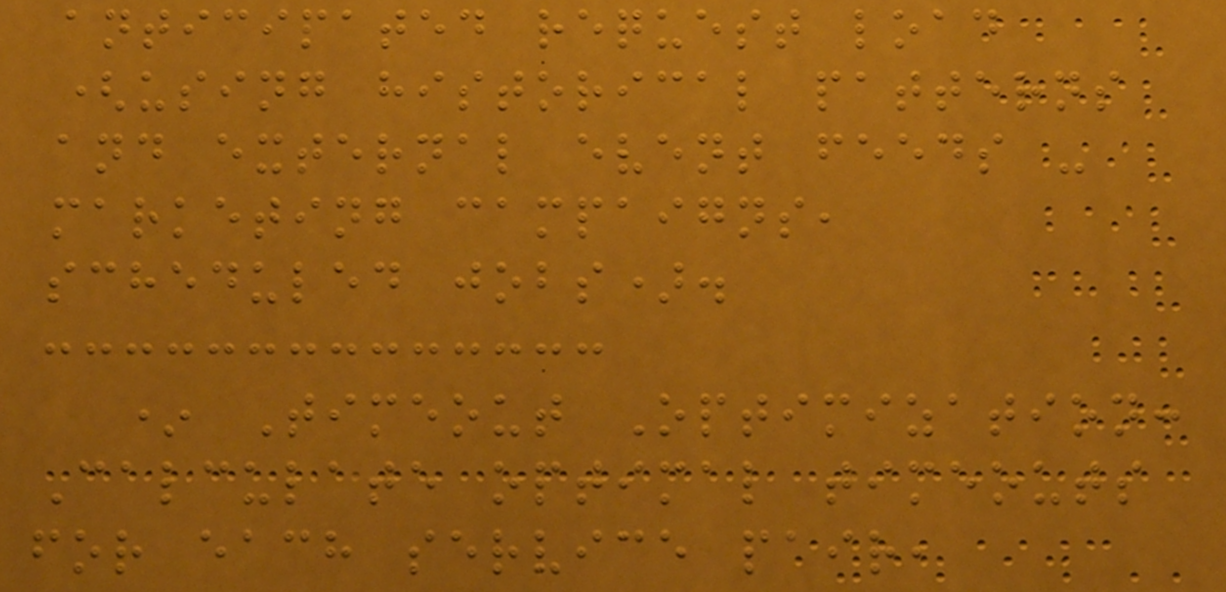anticipated request load
(using historical patterns
and external event feeds -
marketing campaigns,
scheduled jobs).
* Timeout Optimization:
Calculate optimal timeouts
for each service pair,
